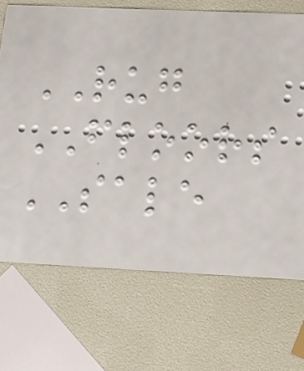RUG
FLOORS
SALE
